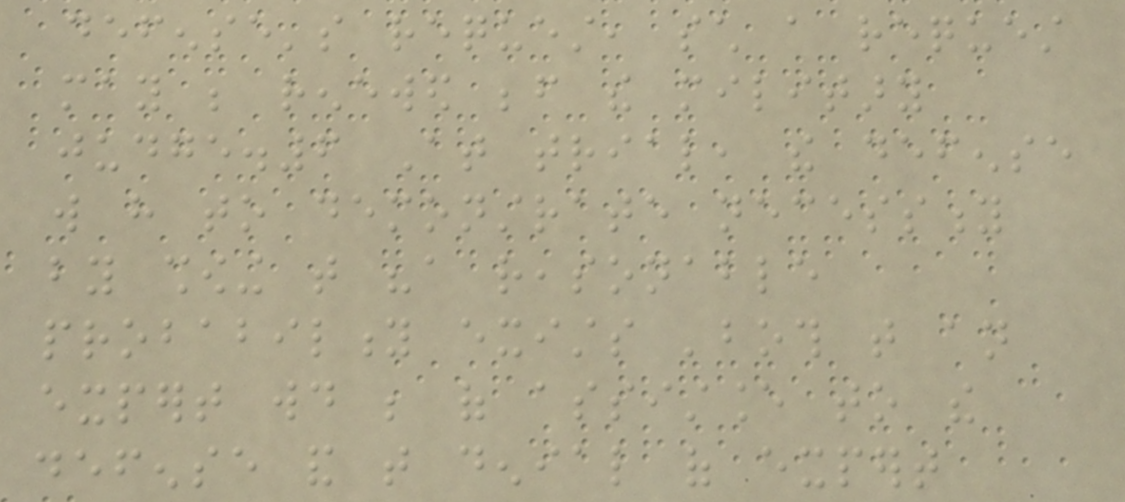defense's request, such a request
may be renewed before the military
judge.6 At trial, the defense
will have to demonstrate necessity
by showing that "a reasonable
probability exists 'both that an
expert would be of assistance to the
defense and that denial of expert
